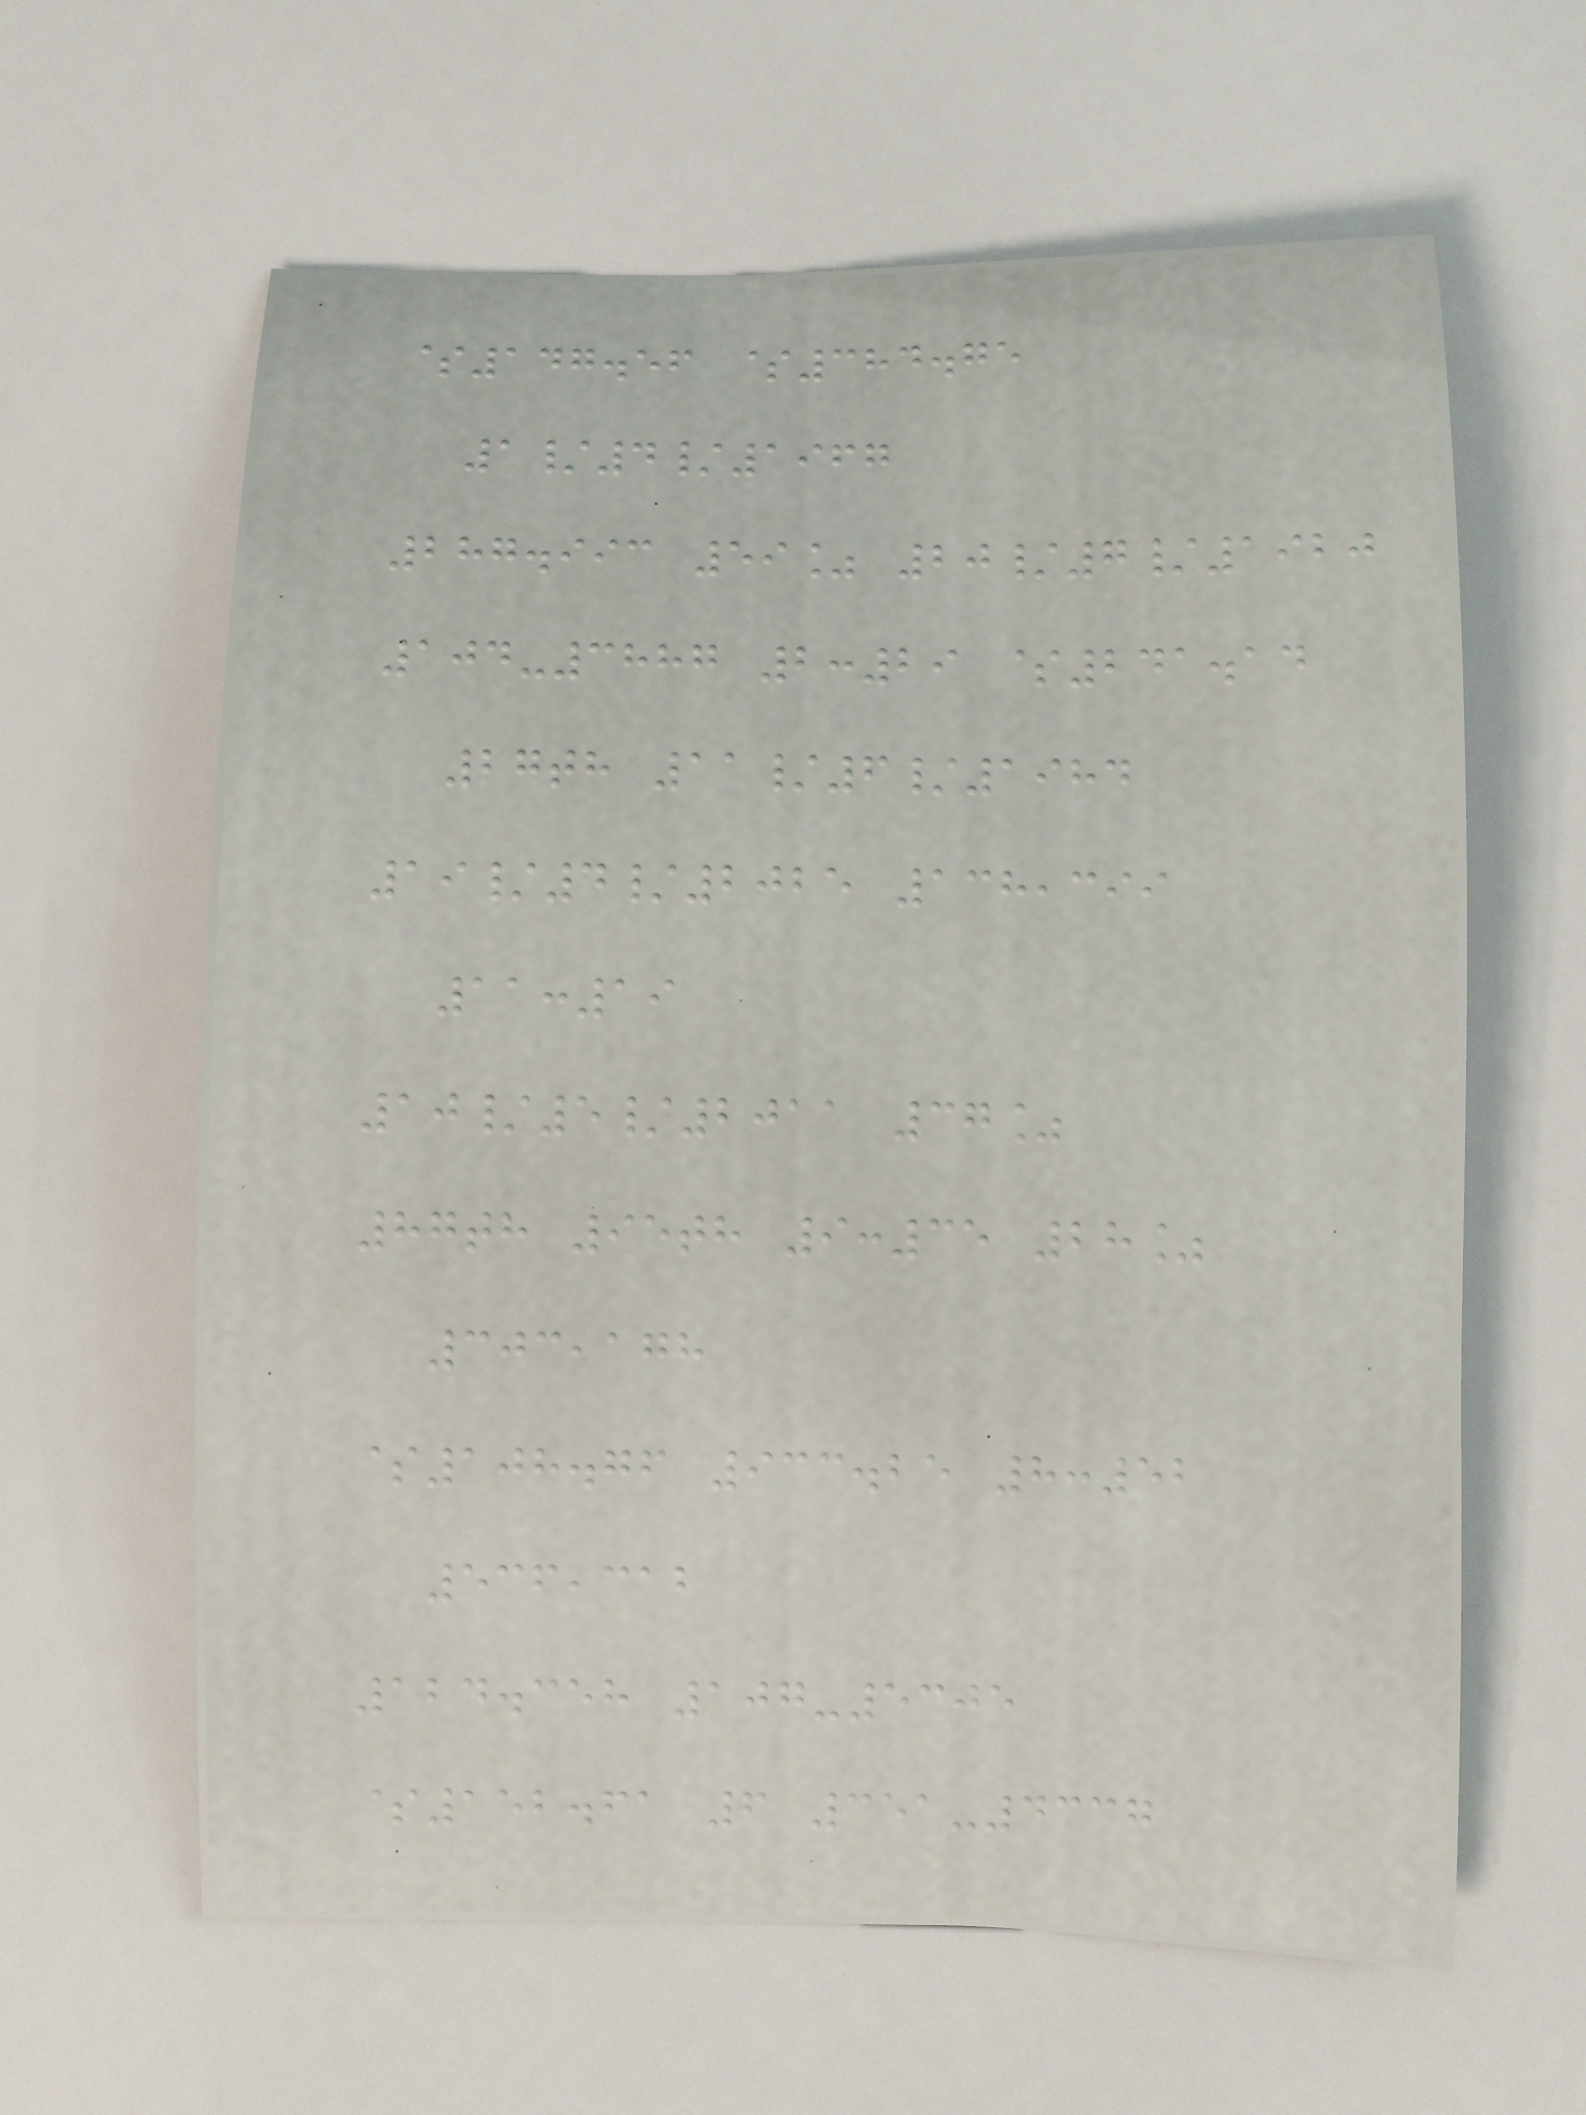$147.56 $384.75
1/4/1967
287.993 59% 20/7/1920
104-3887 2:29 $241.14
27th 11/6/1984
19/4/2025 138,399
11:19
10/5/2011 37%
87th 95th 9:35 28%
303,178
$108.76 933.25 8:52
536,312
124.358 107-5305
$152.61 6 351-4337
